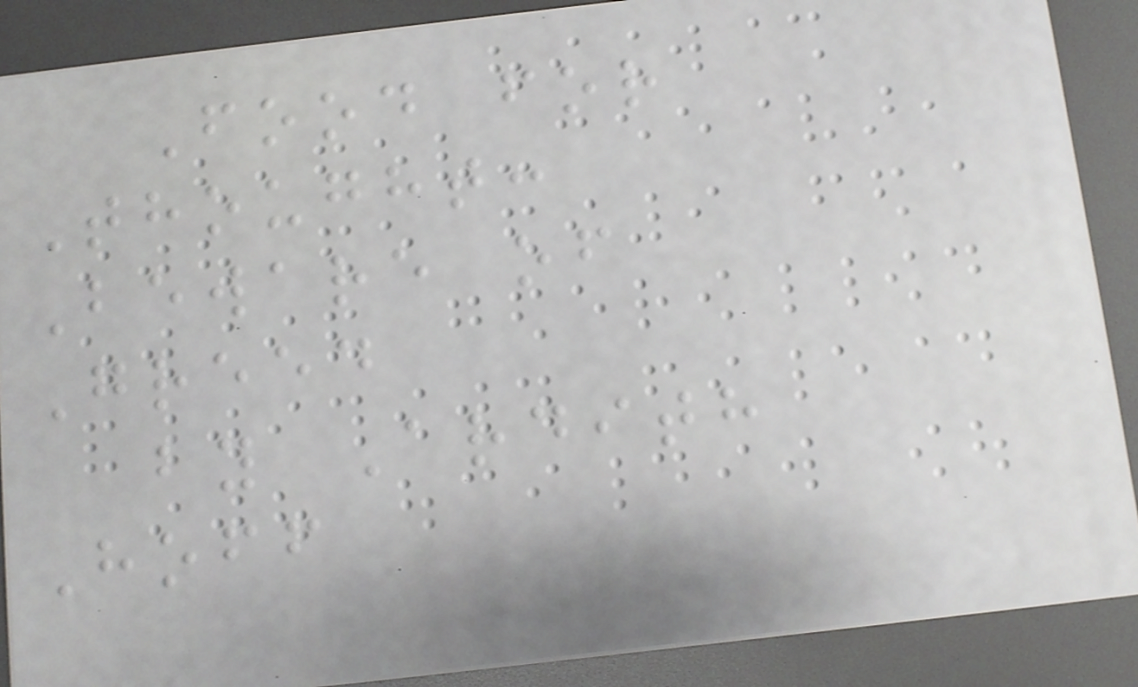Food for
Thought:
Beware of
Greed
by Ardith
Hoff
